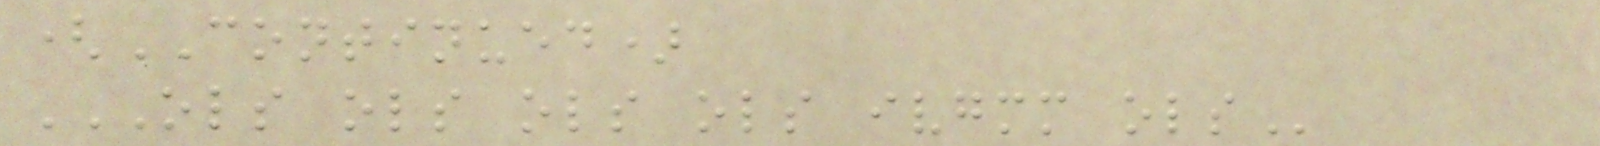(CONTINUED)
OLS OLS OLS OLS IVGMM OLS
